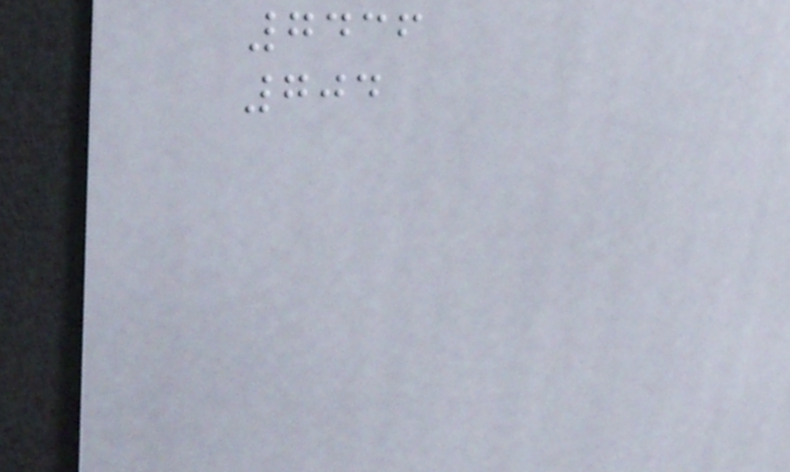7436
704
